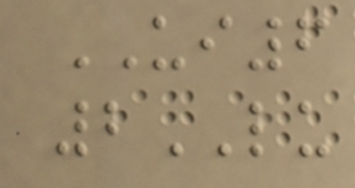UI6
2LU
